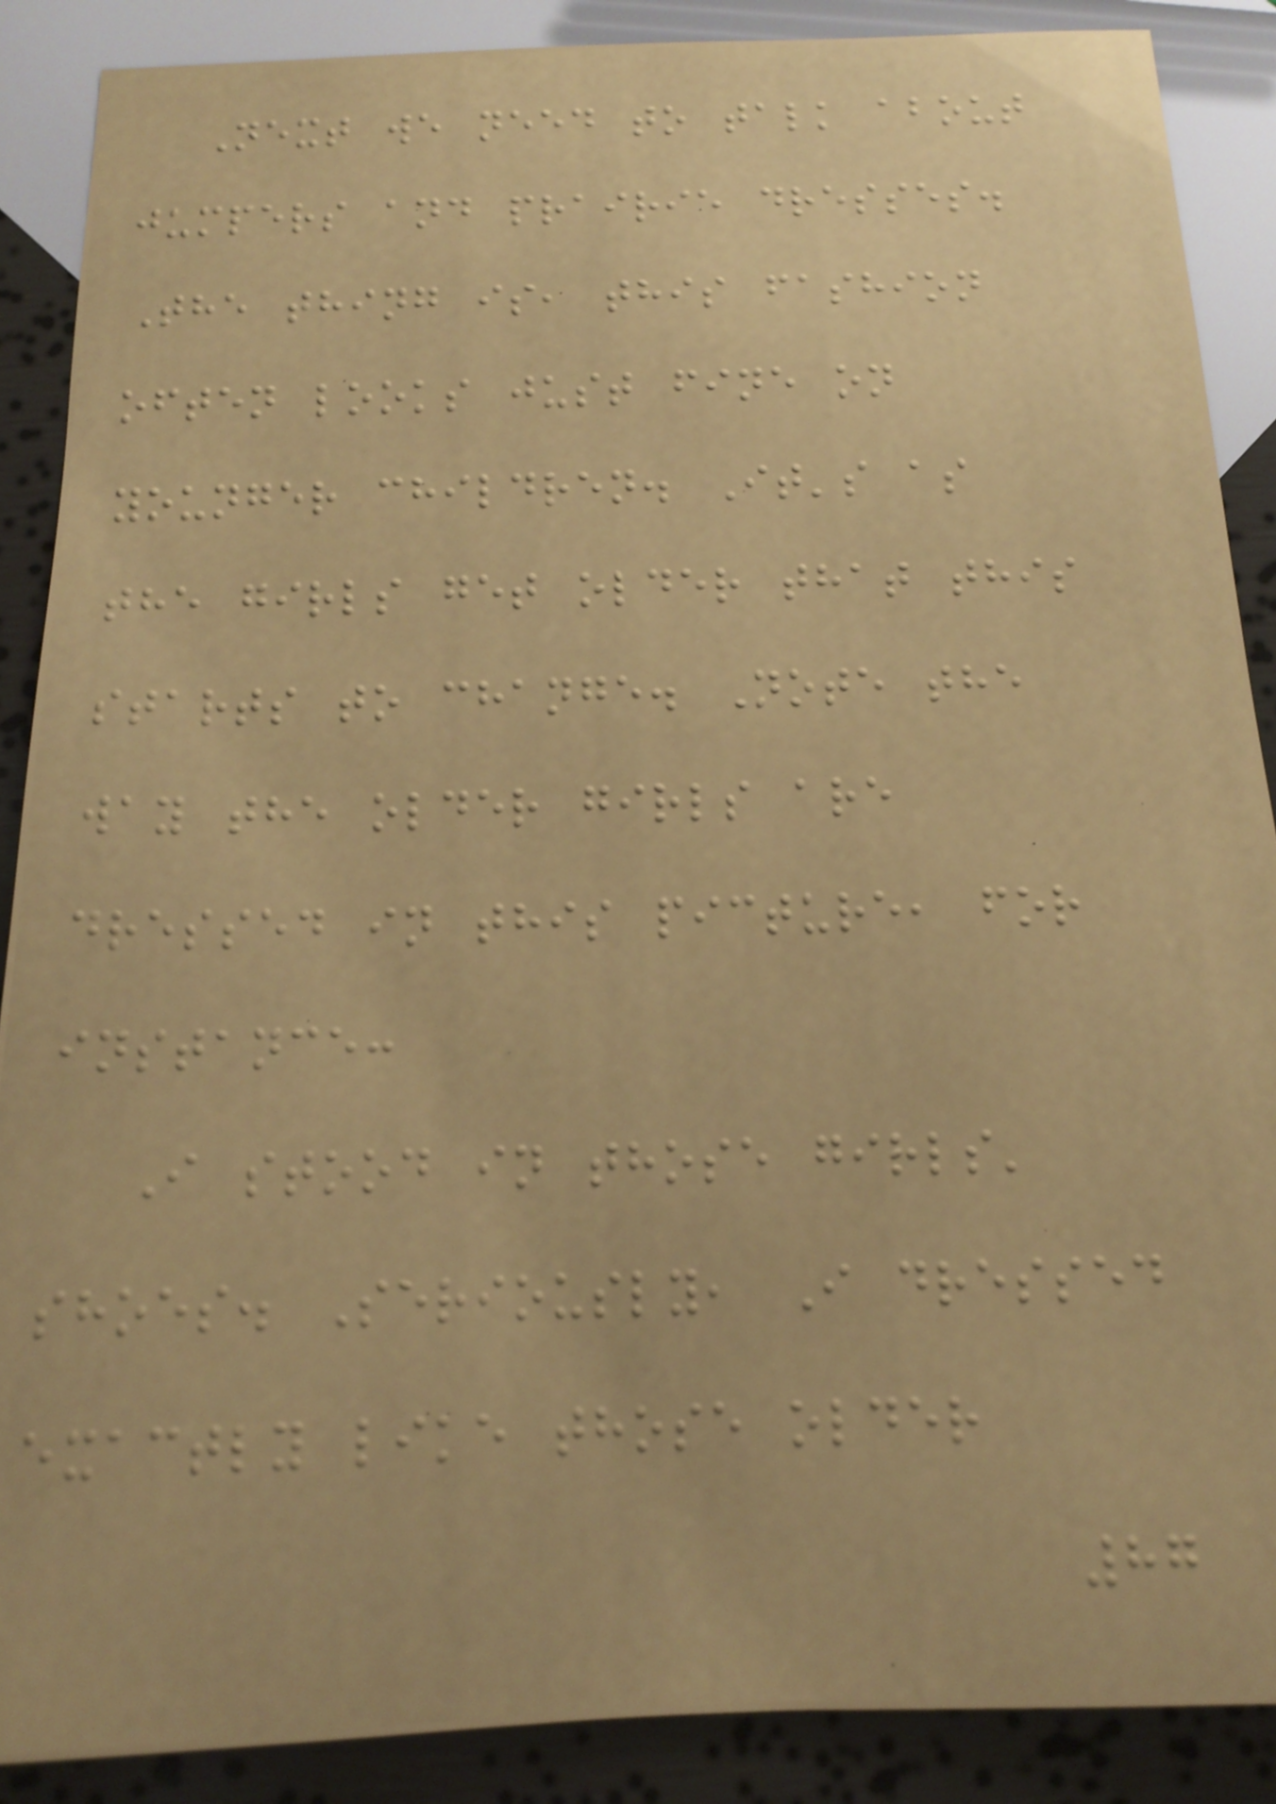Next we need to talk about
jumpers and prairie dresses.
The thing is, this fashion
often looks just fine on
younger children. It's as
the girls get older that this
starts to change. Note the
way the older girls are
dressed in this picture, for
instance:
I stood in those girls'
shoes. Seriously, I dressed
exactly like those older
87
